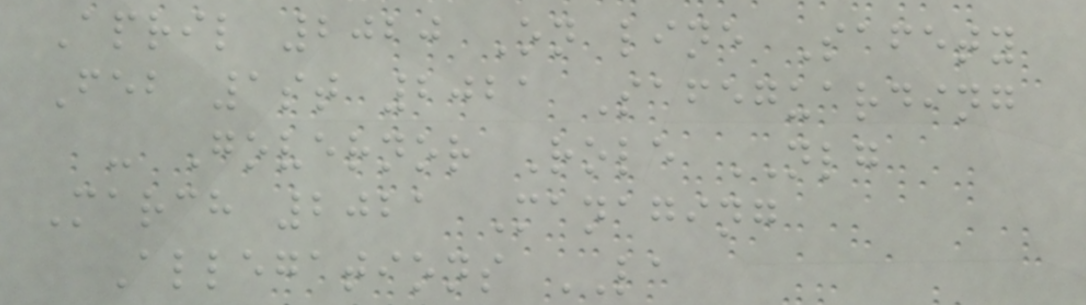April 2020 On line Safety
Feb 1st 2021 Safeguarding
- Governor Role NLG
March 2021 Managing
Allegations LA
